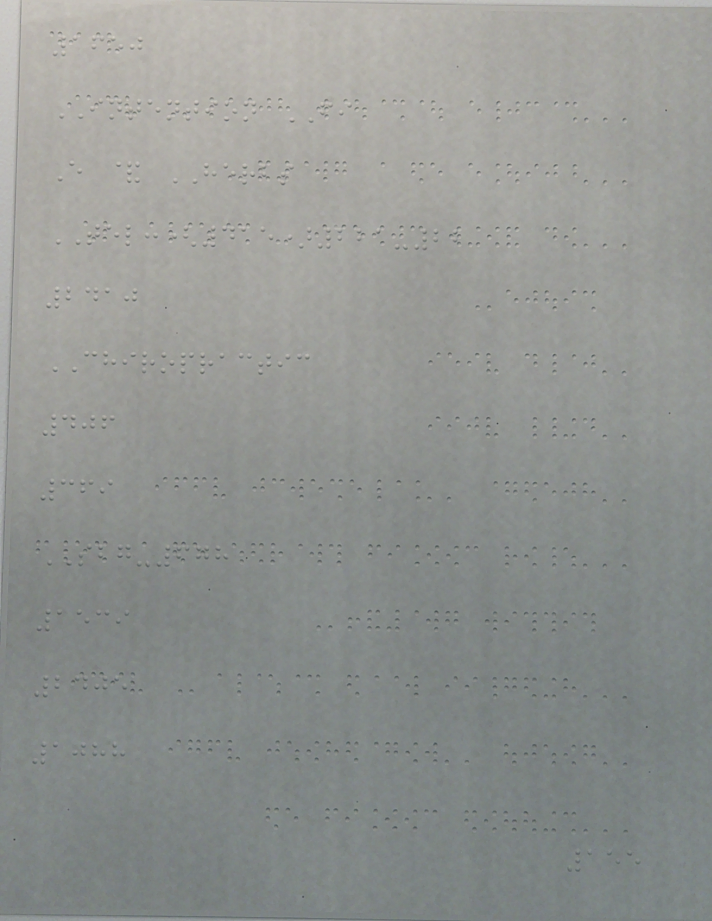1650
INTENTION FI
E & HERBS
TEL:(415)221-22
2410
CHIROPRACTIC
406
369
SBG-678
1539
2405
1088
155
